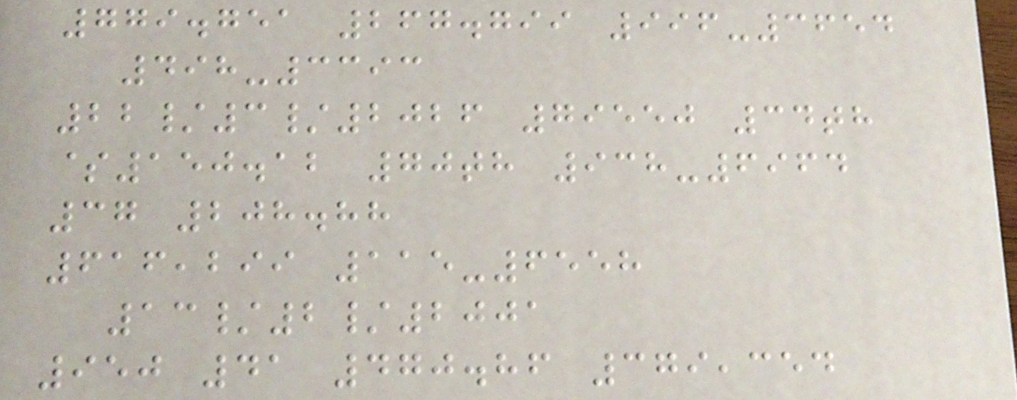779.751 267.799 996-3654
498-3393
22/3/2026 79550 34th
$150.12 70th 938-6964
37 208.88
616,299 115-6558
13/2/2001
950 41 470.86 379,354
